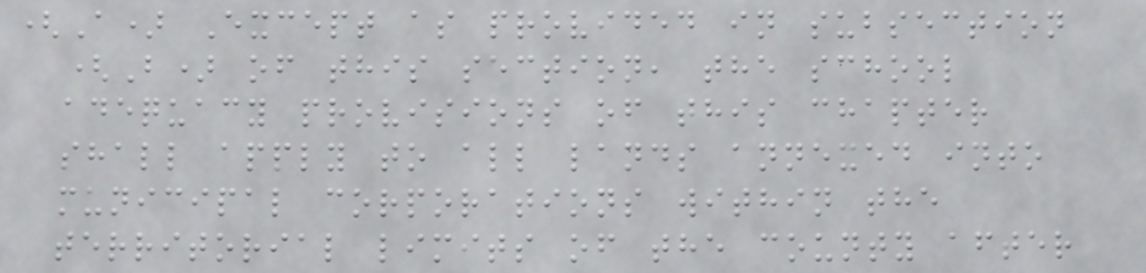(A) Except as provided in subsection
(B) of this section, the school
adequacy provisions of this chapter
shall apply to all lands annexed into
municipal corporations within the
territorial limits of the county after
